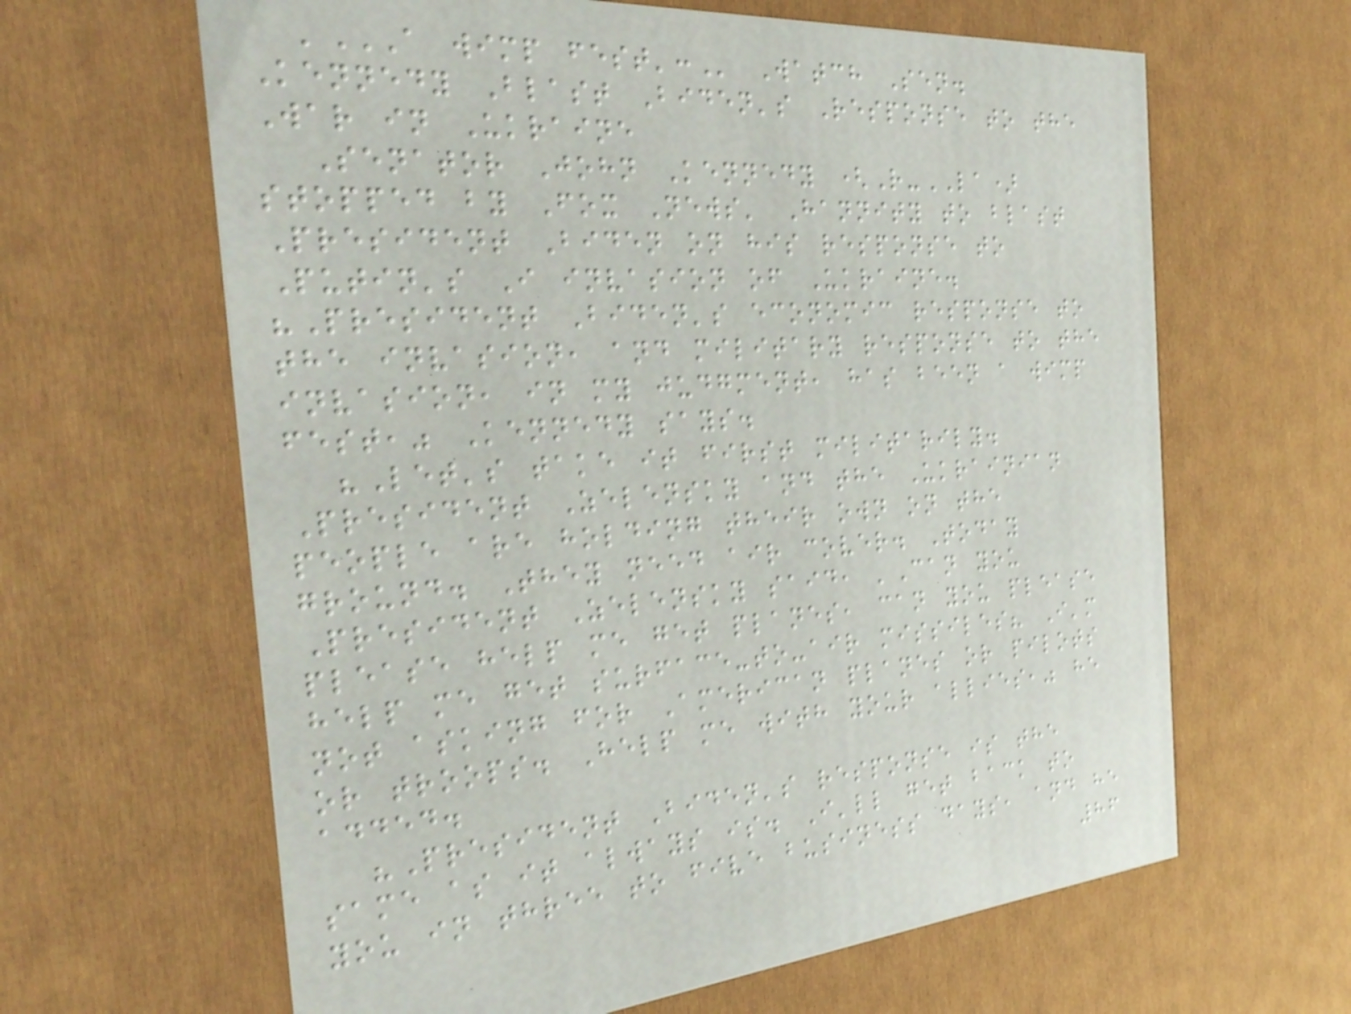'A WIMP FEST': Watch Sen.
Kennedy Blast Biden's Response to the
War in Ukraine
Senator John Kennedy (R-LA)
stopped by Fox News' Hannity to blast
President Biden on his response to
Putin's I invasion of Ukraine.
"President Biden's economic response to
the invasion, and military response to the
invasion, in my judgment, has been a wimp
fest," Kennedy says.
"Let's take it first militarily.
President Zelensky and the Ukrainian
people are holding their own on the
ground. They need air cover. Today
President Zelensky said, 'Can you
please help me get planes, can you please
help me get surface-to-air missiles? I'm
not asking for American planes or pilots
or troops. Help me with your allies," he
added.
"President Biden's response is the
same as it always is. I'll get back to
you in three to five business days, and he
86
